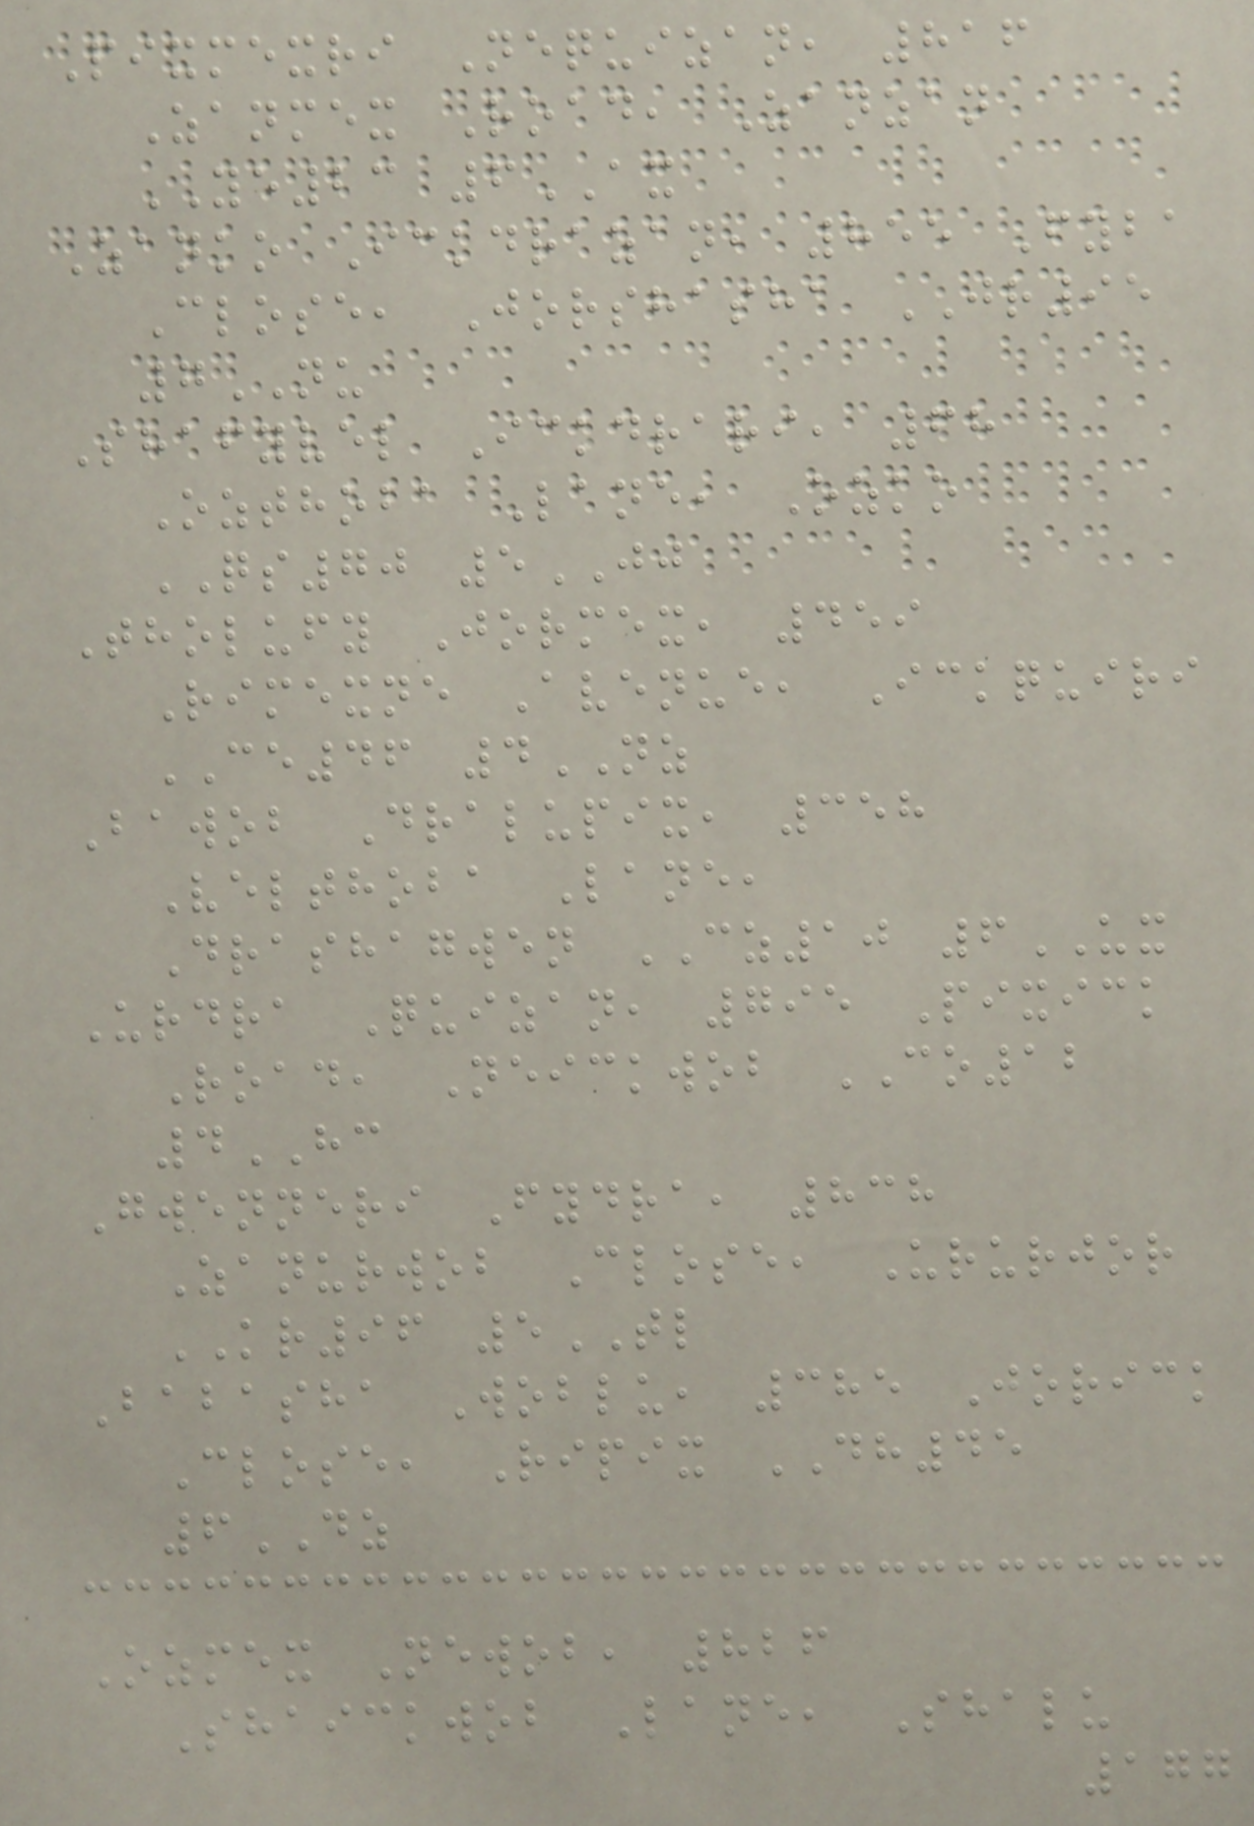Pixmexri Nequizan, 816
Zanmex Road, Zanzan
YE23 6AX
Zanko Ickdrazan, 855 Fyba
Close, Jorshasha JR95
7NU
Shafyvel Ickdrari, 68
Ozthoba Lane, Ozko
QS70 5JJ
Tholufy Jormex, 459
Rimexne Avenue, Ickquiri
CE46 4NZ
Bawob Dralupix, 358
Velthoba Lane,
Drashagwen CZ10 6UX
Urdra Quizan, 795 Pixick
Road, Neickwob CO12
4HC
Gwenneri Fydra, 838
Zanurwob Close, Ururjor
KR96 5TL
Babasha Woblu, 385 Jorick
Close, Ripix DH45
6DZ
Ozmex Newob, 826
Shaickwob Lane, Shalu
177
